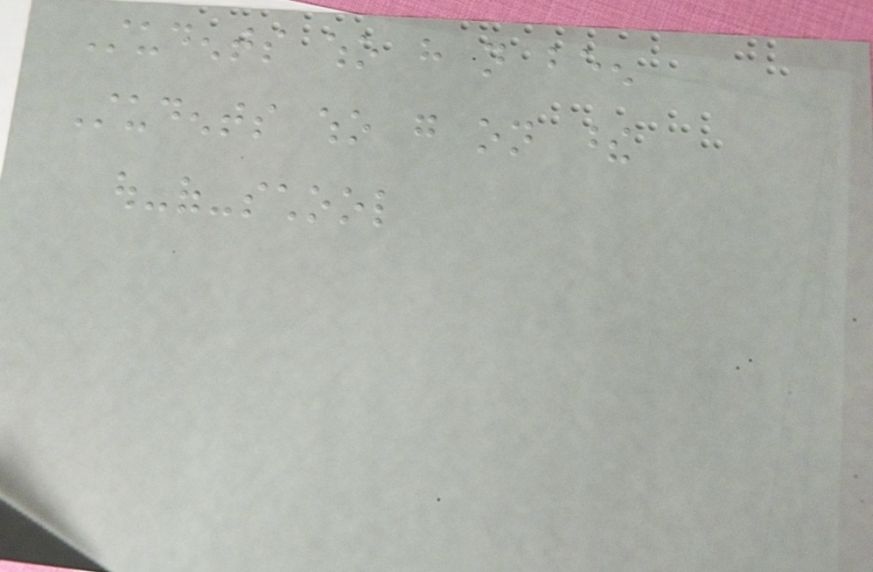Students who have not been
Students who go on these
out-of-school
